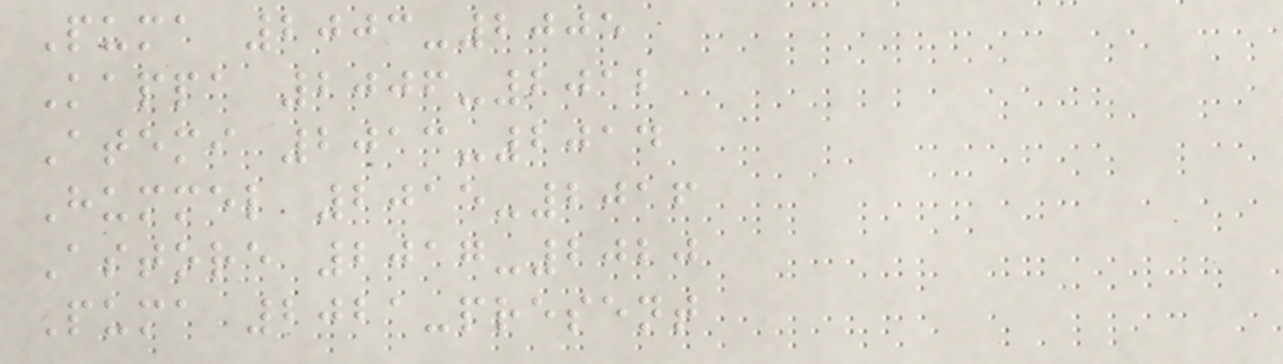Puma 2003-2005
Kappa 2006-2012
Atemi 2013-2014
Hummel 2015-2016
Astore 2017-2020
Puma 2021-present
